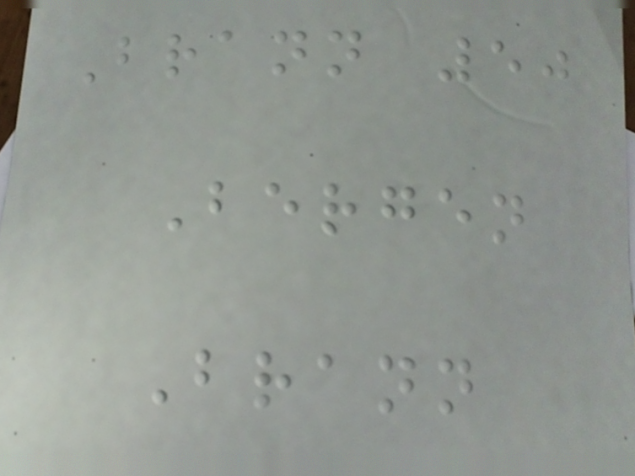Brann 50
Bergen
Brann
